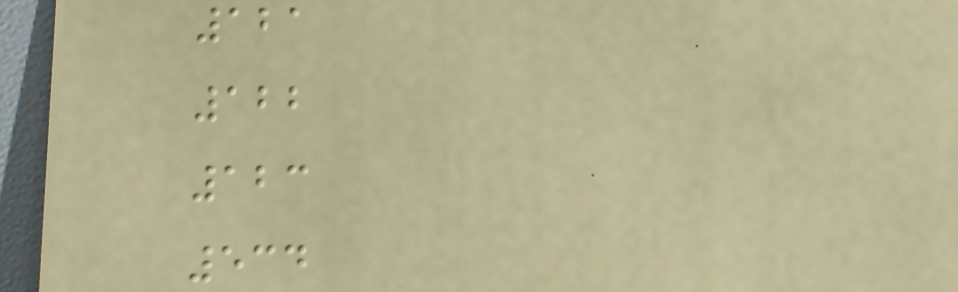121
122
123
534
